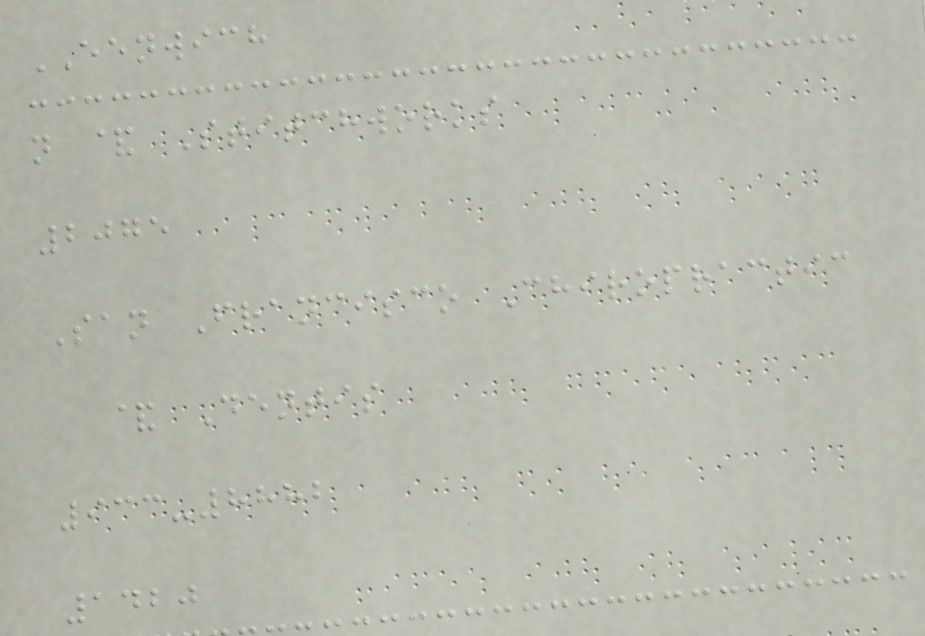EENWICH
n & Stitchworks
2075
San Francisco Chiropractic
& Dentis
933-8882
1420
